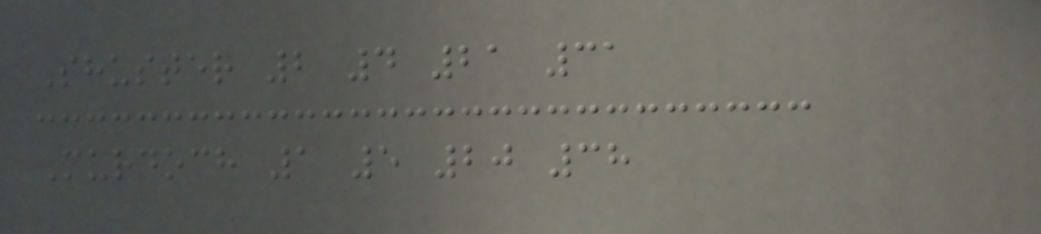Shuster 2 4 21 31
Murdoch 1 5 20 38
